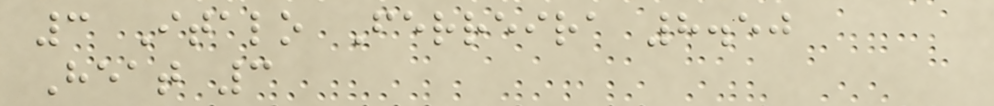3 Italo Ferreira 8.50
Heat 3
